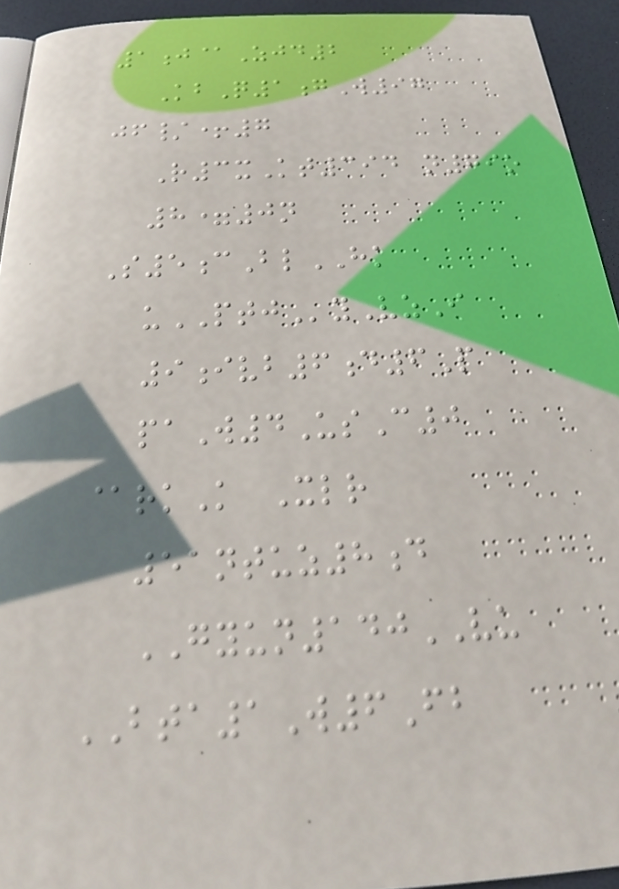1j@Zjd2
KbQ1gW97
jf/+7
R3xKt394 n79o
8=0n
S5cBlHK
uPTJyVzI
9ivb6d6P
paW4UsC0
@rkK Xlr
51ntuz8d
GYUN140VU
BTA1W6Fb
